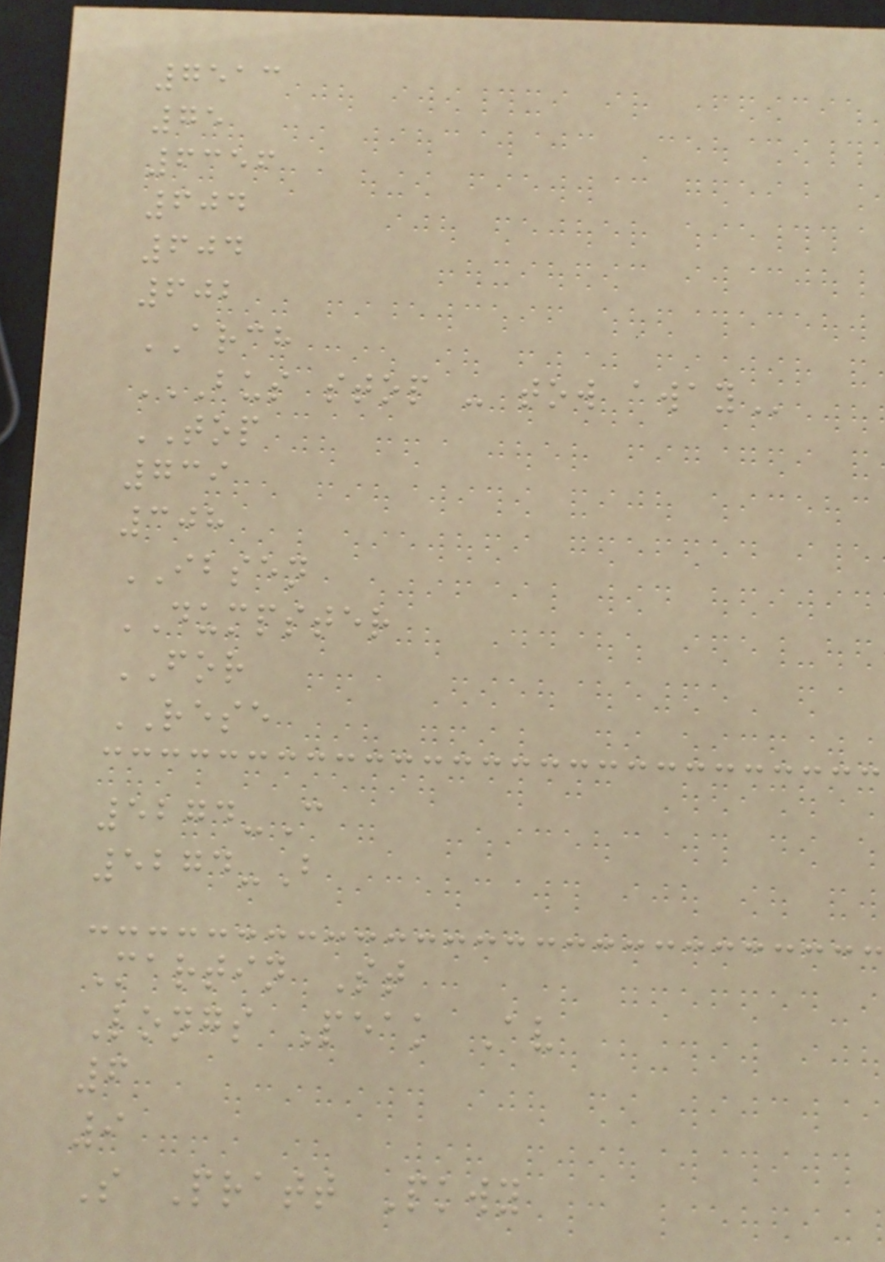7513
75
6356
604
604
602
ARCH
BUS STOP - TOW AWAY
TOP
739
308
IBSEN
DUMPSTER
FOR
RESE
5274-C
5274-B
Martin St
Longs Peak Av
6
9
S Pratt Pkwy
